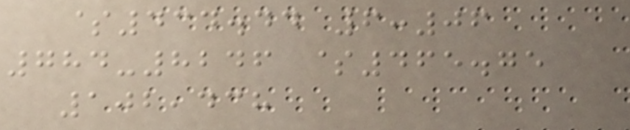$434.44 6:06
784-8246 $465.75
102,438
